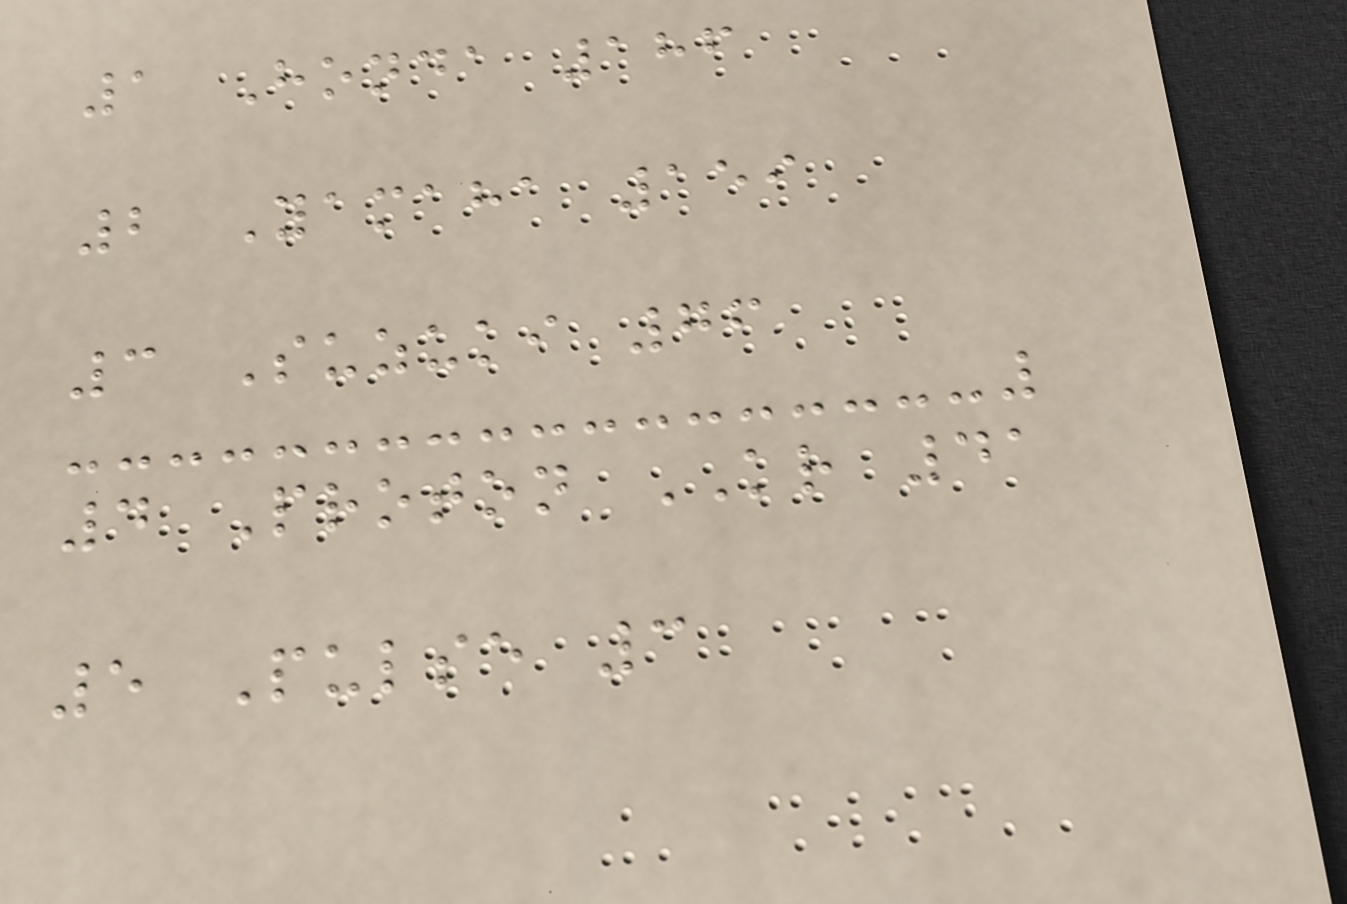1 Honda 186
2 Yamaha 159
3 Suzuki 76
4 Proton KR 41
5 Pulse 3
